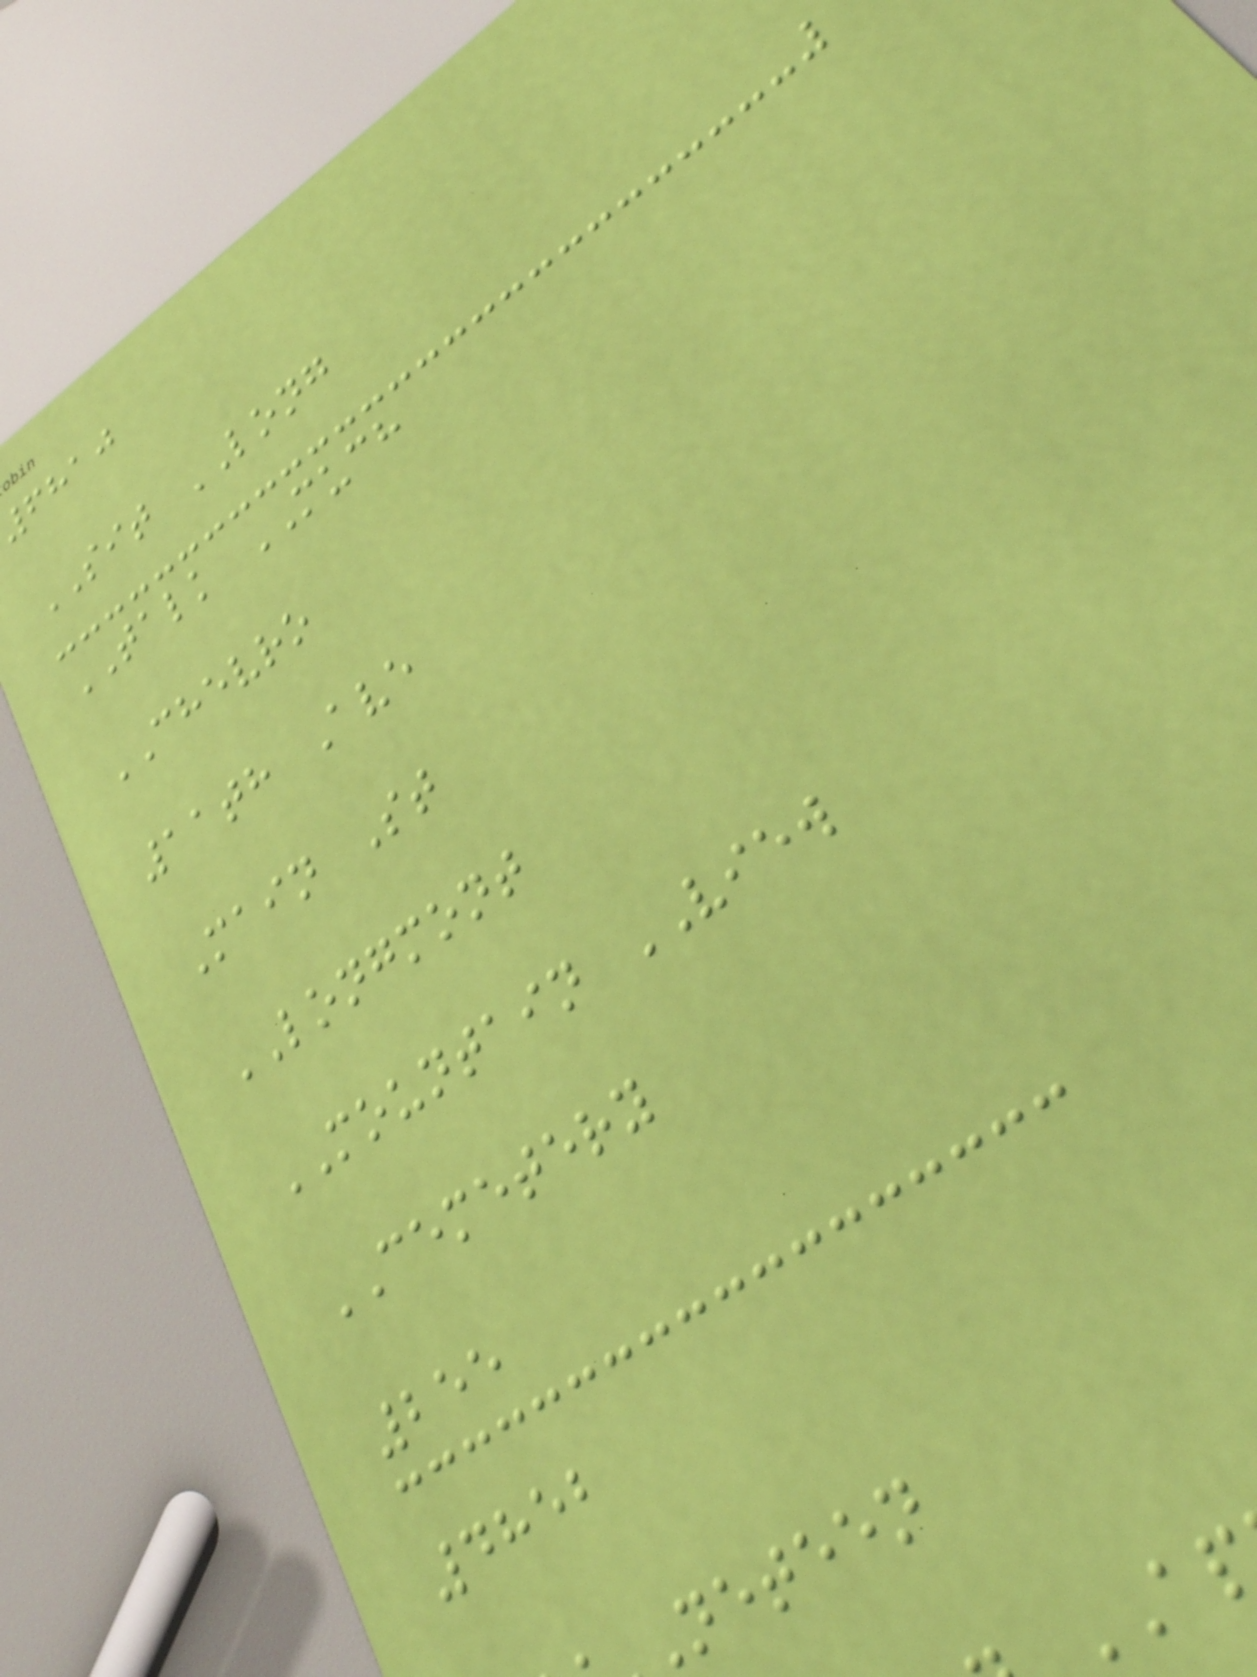fhaj
SIT LONG
TALK MUCH
CHEVRO
11th Ave
Main St
LONGMONT
MOUNTAIN VIEW
CEMETERY
255
4852
neteen
